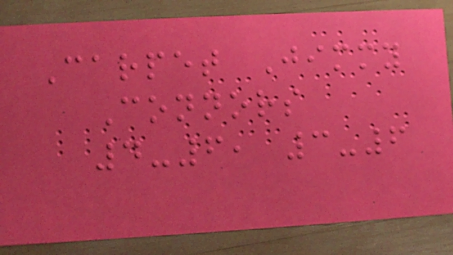Carpet Jimmy
Connors
4-6, 3-6
